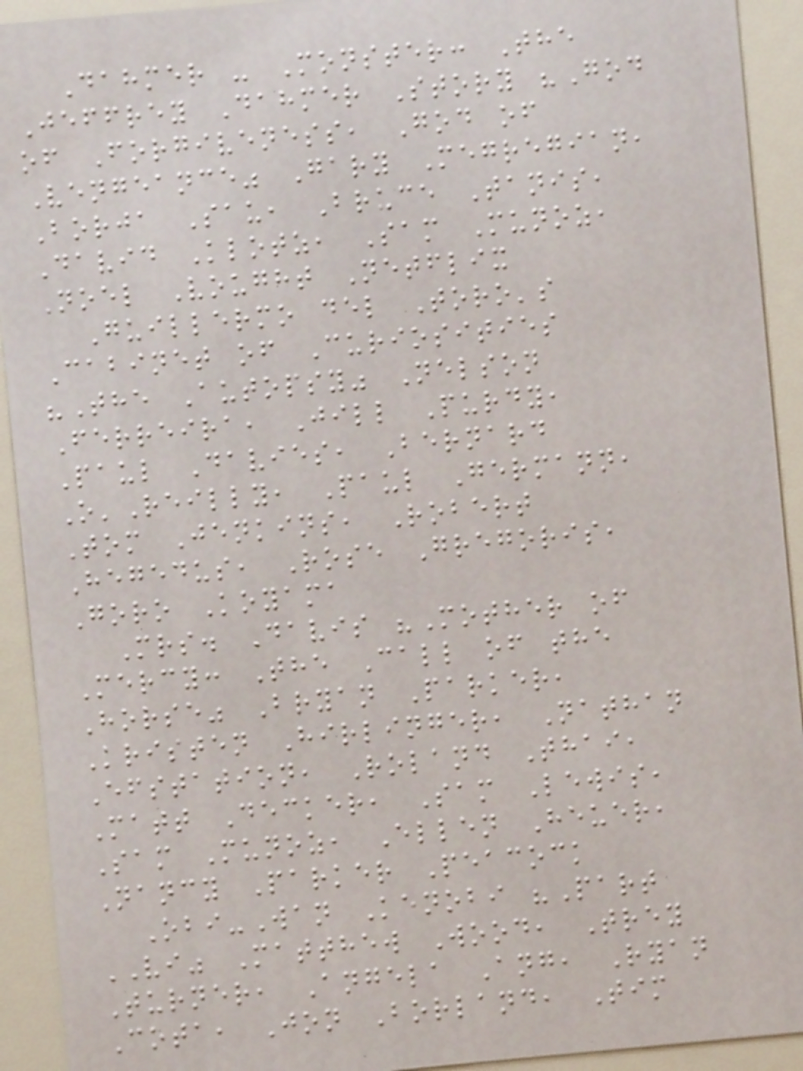Dahmer - Monster: The
Jeffrey Dahmer Story "God
of Forgiveness, God of
Vengeance" Gary Megregian,
Borja Sau, Bruce Tanis,
David Klotz, Sam Munoz,
Noel Vought Netflix
Guillermo del Toro's
Cabinet of Curiosities
"The Autopsy" Nelson
Ferreira, Jill Purdy,
Paul Davies, Bernard
O'Reilly, Paul Germann,
Tom Jenkins, Robert
Hegedus, Rose Gregoris,
Goro Koyama
Mrs. Davis "Mother of
Mercy: The Call of the
Horse" Bryan Parker,
Kristen Hirlinger, Nathan
Efstation, Roland Thai,
Matt Decker, Sam Lewis,
Sam Munoz, Ellen Heuer,
Nancy Parker Peacock
Obi-Wan Kenobi "Part
VI" Matthew Wood, Trey
Turner, Angela Ang, Ryan
Cota, Jon Borland, Tim
